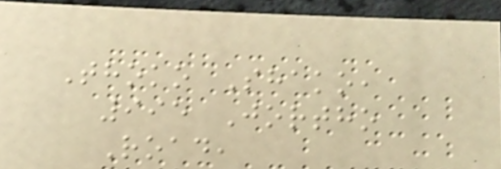Thoko Shako,
995 Jortho
Road,
